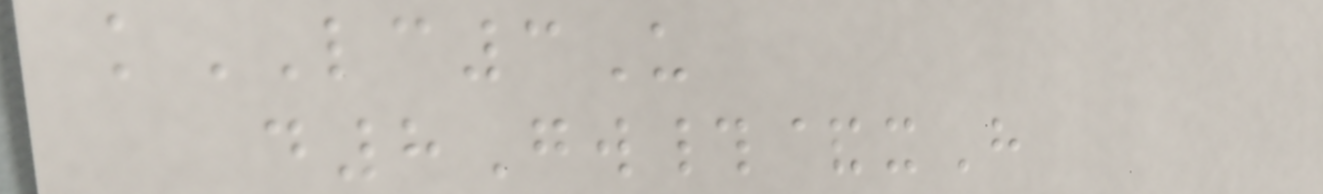kLC3U
d8Gw#&xH
